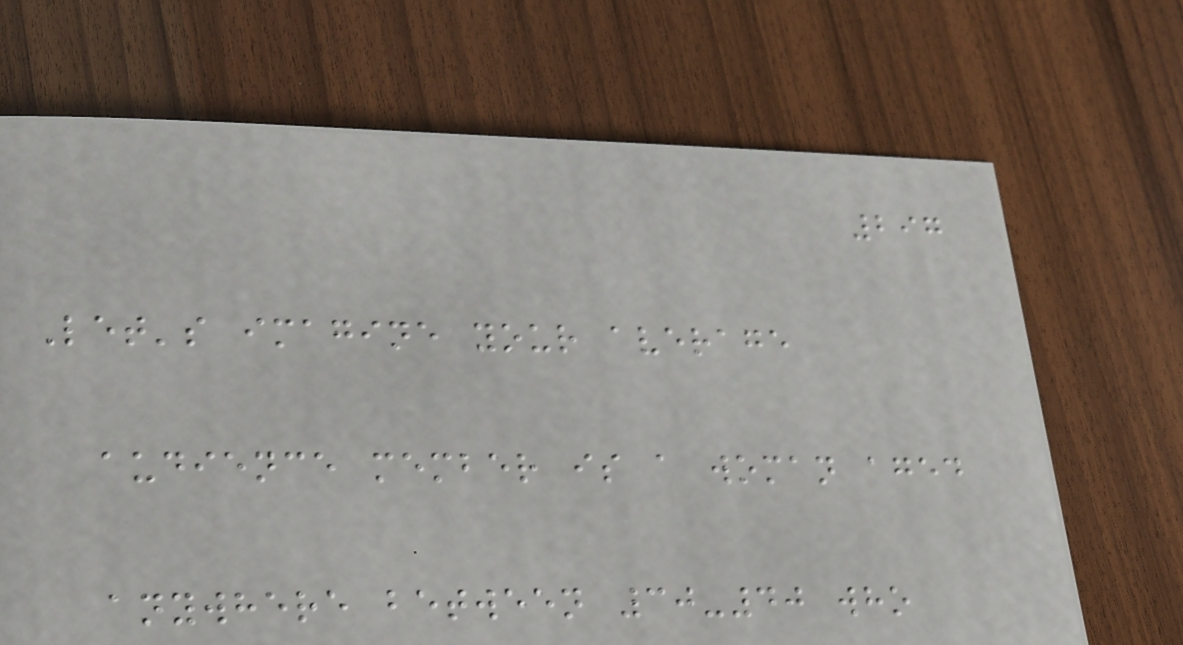297
Let's imagine your average
audience member is a woman aged
anywhere between 30-40 who
